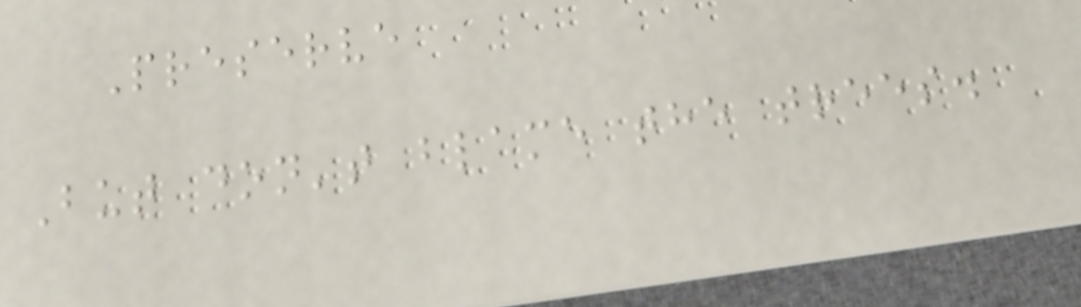Preserve
But don't blame the trees.
